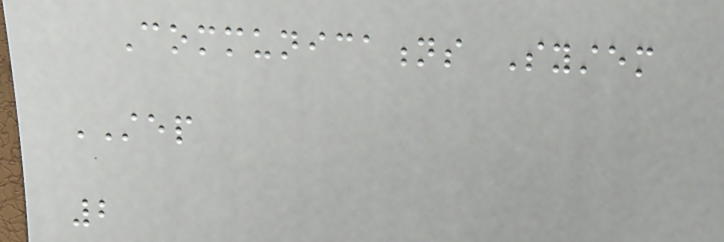Communications System
STEP
2
